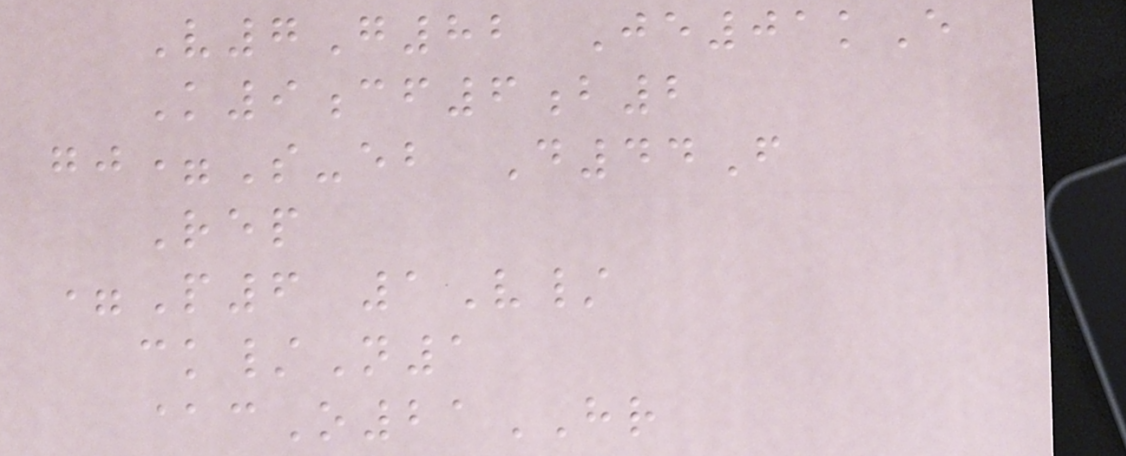V7G82 Je01kE
K9cf6b2
gj=S-eb D44F
Rep
=P6 1V/
ck/N1
@cO21HR
